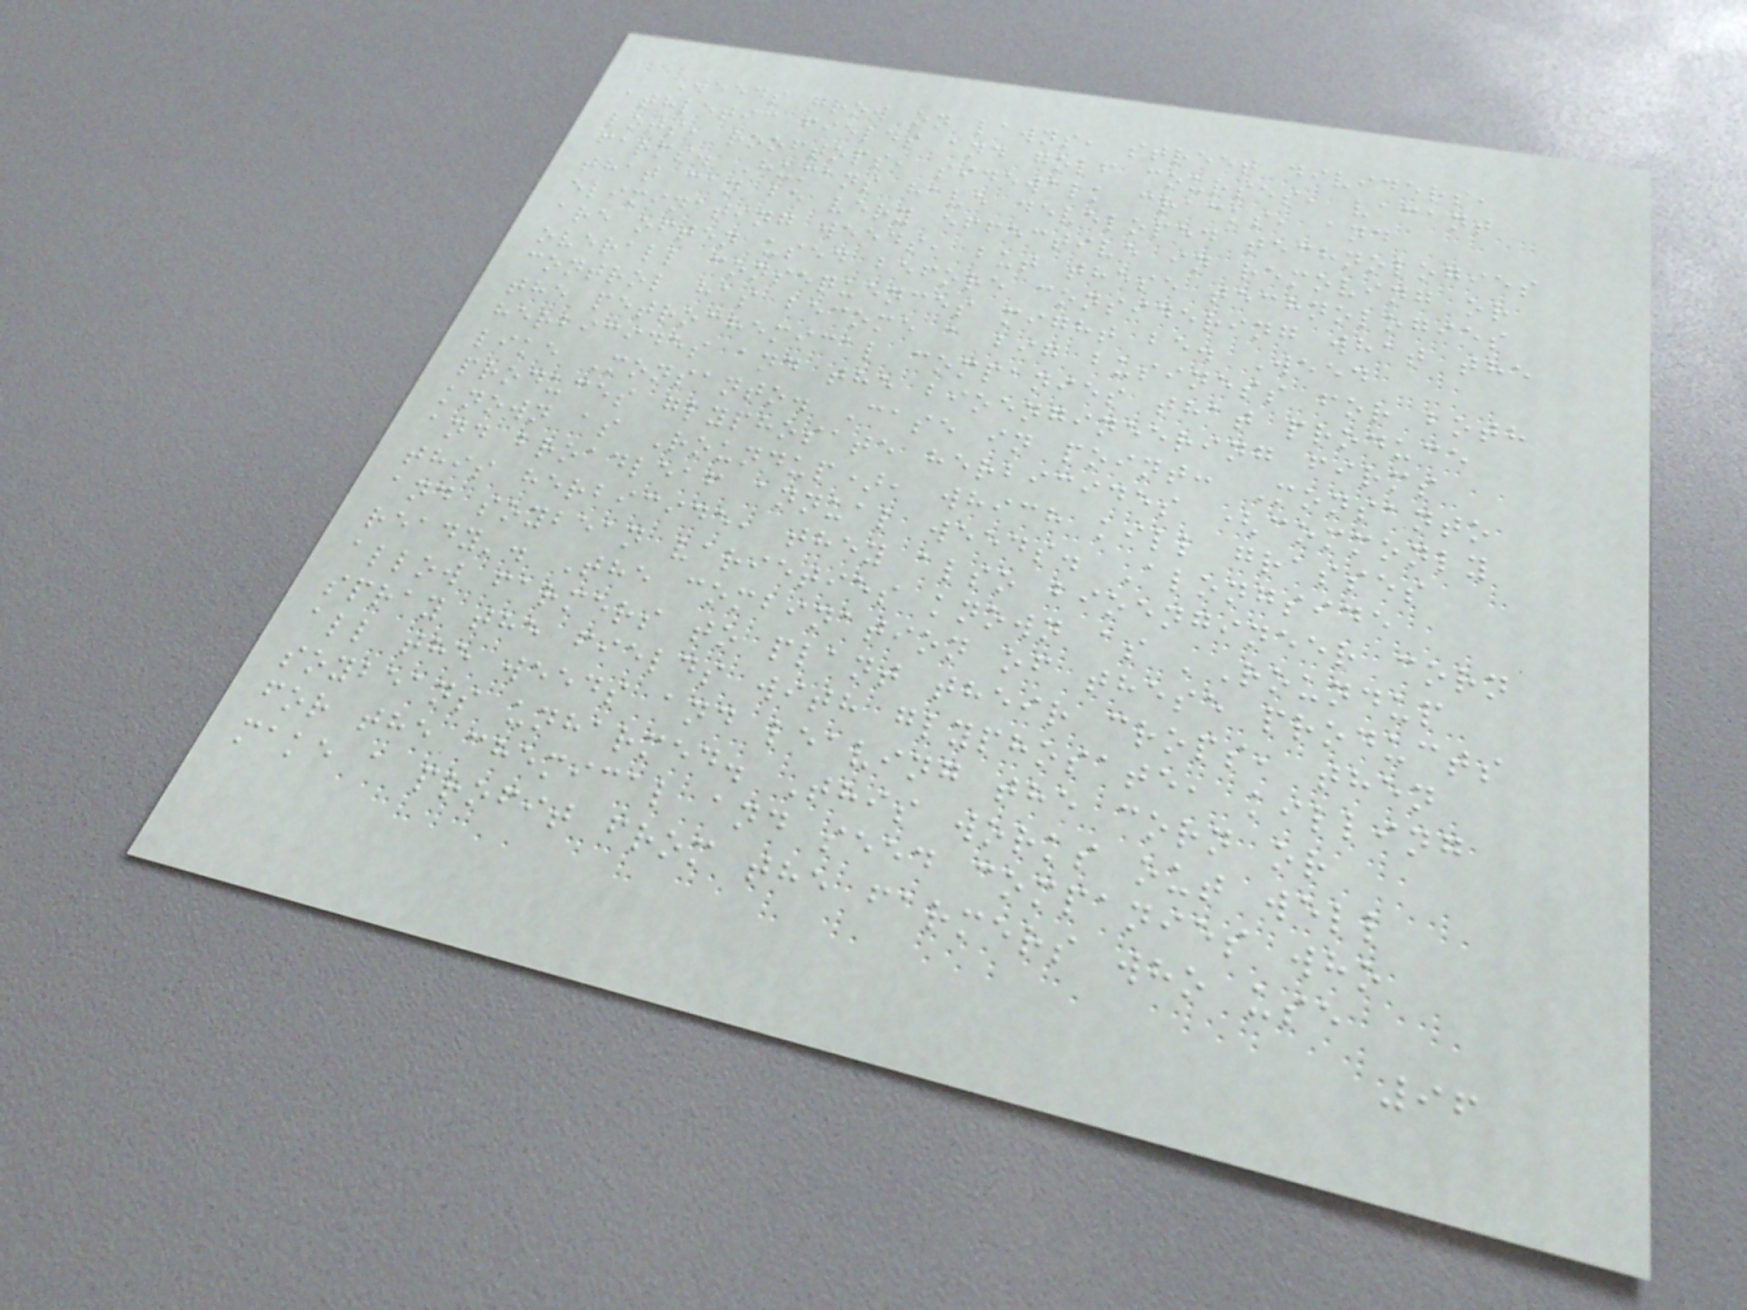Weeds grow on lawns, street dividers,
athletic fields and golf courses, vacant
lots, rooftops, sidewalk cracks, and
farms. Humans have developed technologies
that can be very effective in removing or
eliminating weeds, but these technologies
are often used before considering what the
overall consequences might be. Weed
control has become a big business for both
the petrochemical companies that produce
herbicides and the bioengineering firms
like Monsanto. Case in point: Monsanto
produces glyphosate herbicides (commonly
known as Roundup), which kill grasses
and broadleaf annual weeds. Alongside
this herbicide, they also bioengineer corn
and soybean varieties known as 'Roundup
ready'. The combination of these products
allow farmers to plant their crops, then
spray the fields with glyphosate, killing
all the weeds and leaving the corn or
soybeans unharmed. This works out well
for the chemical and seed companies who
make a profit from the farmers who use
96
